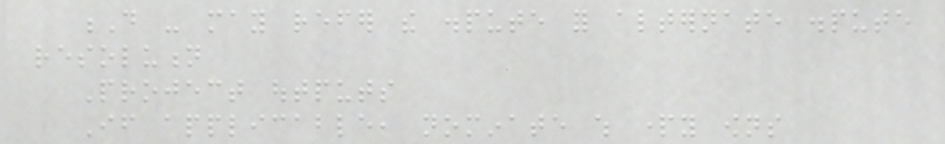D - may refer the dispute for alternate dispute
resolution
Project outputs
If applicable, nominate which party owns
